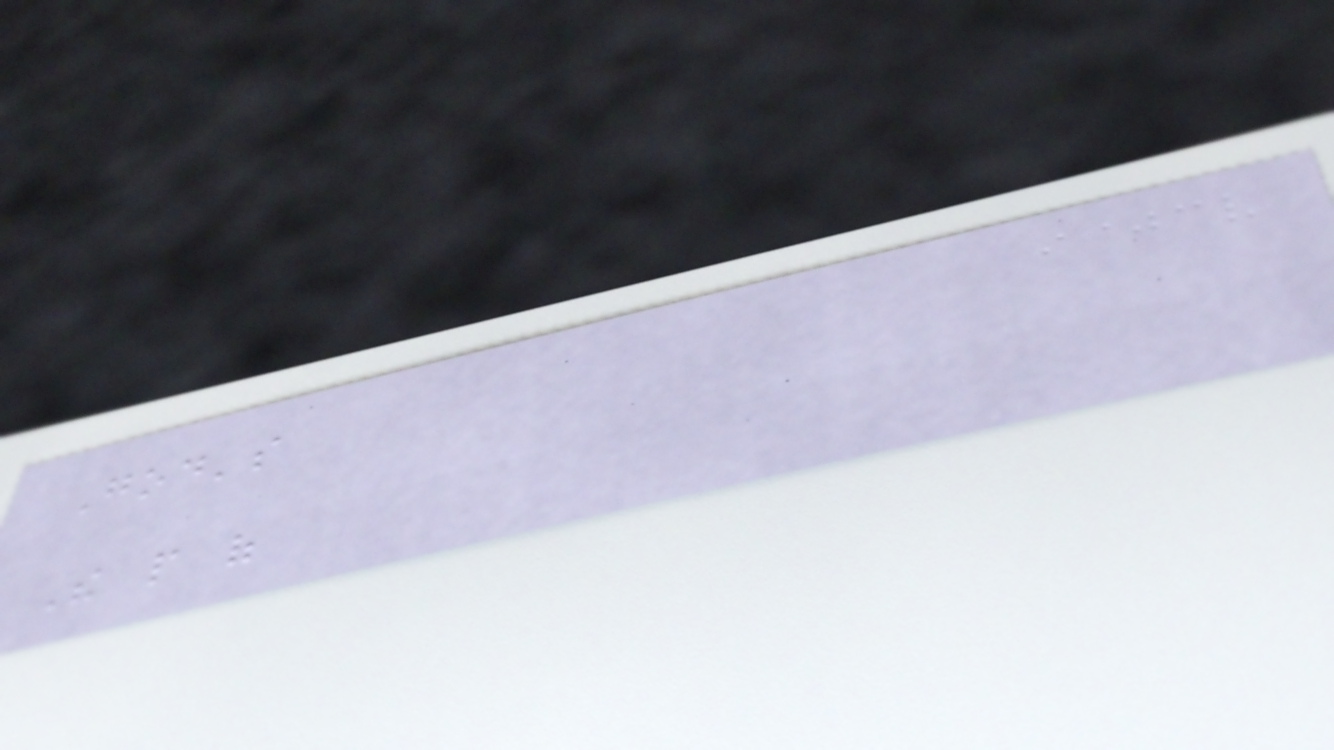God's
The people of
